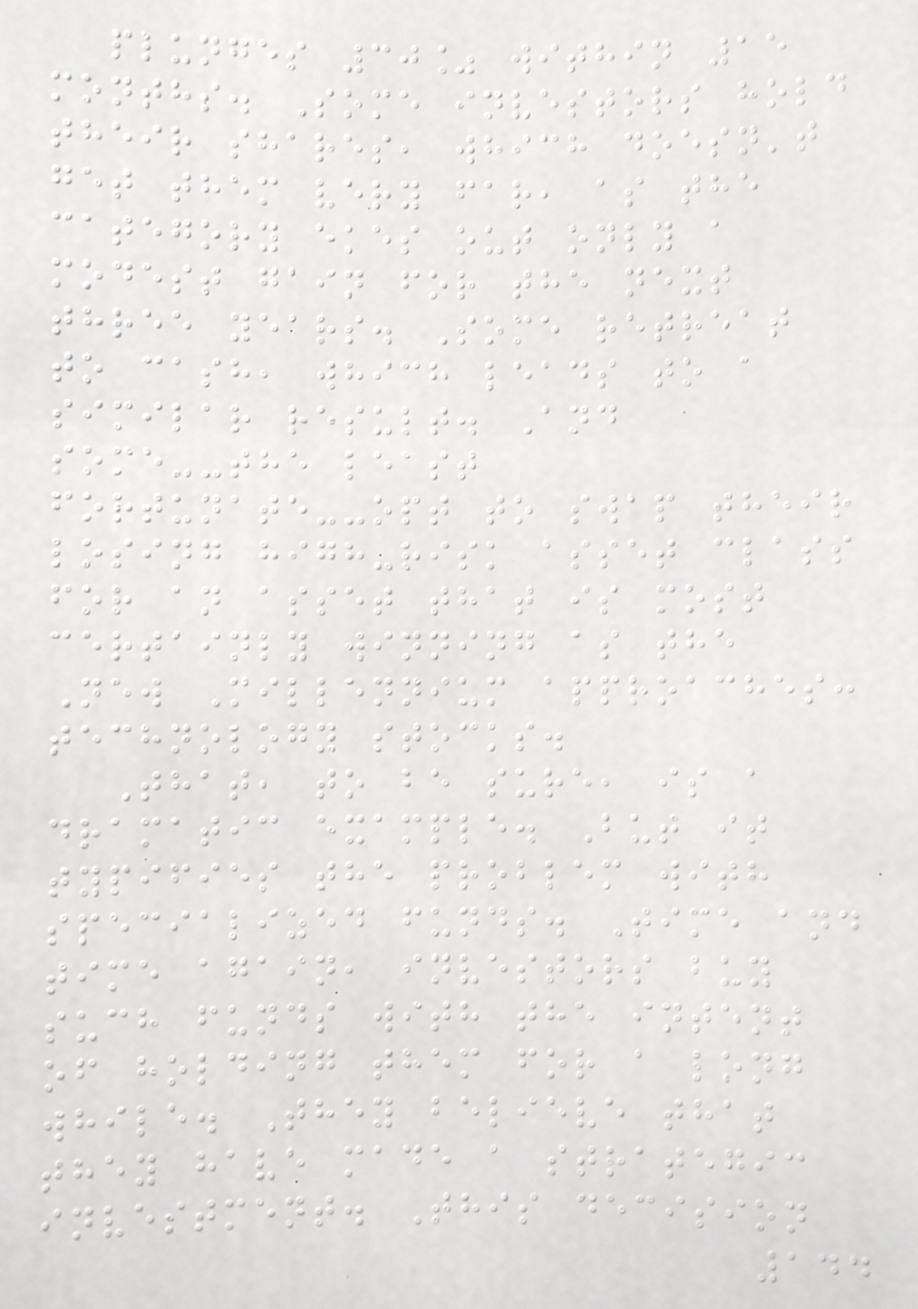plunges 30% within 15
months. Some investors hold
their shares, which doesn't
get them very far, as the
category ekes out only a
modest gain for the next
three years. Some retreat
to cash, which leads to a
similar result. And
some--the least
fortunate--opt to swap their
losing high-risk asset class
for an asset that is most
certainly winning as the
New Millennium approaches:
technology stocks.
That, to be sure, is a
dramatic example. But it
typifies the problem with
specialized funds. Time and
time again, investors buy
such funds with the intent
of holding them for a long
while. They believe that
they have made a strategic
investment. This decision
144
